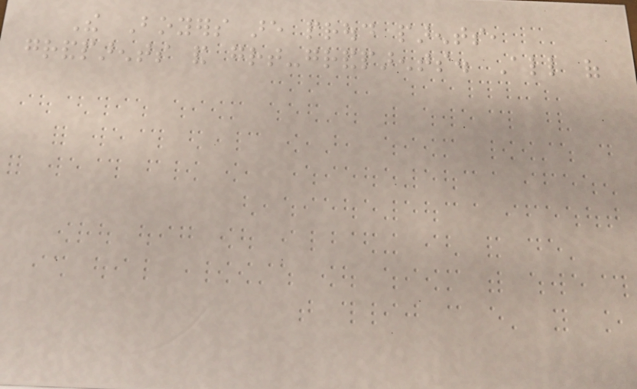The Boyers are proud parents,
grandparents and great-grandparents. All of
